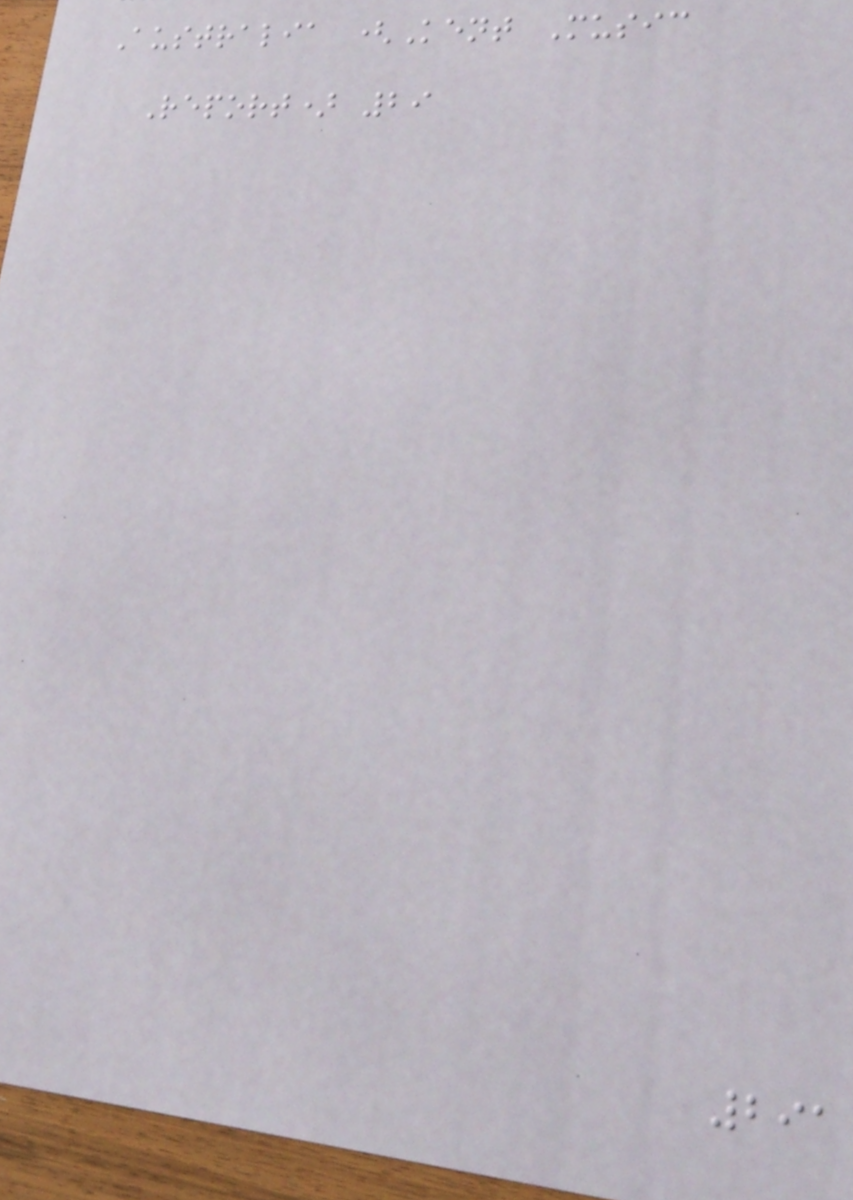Australia (Kent Music
Report) 29
291
